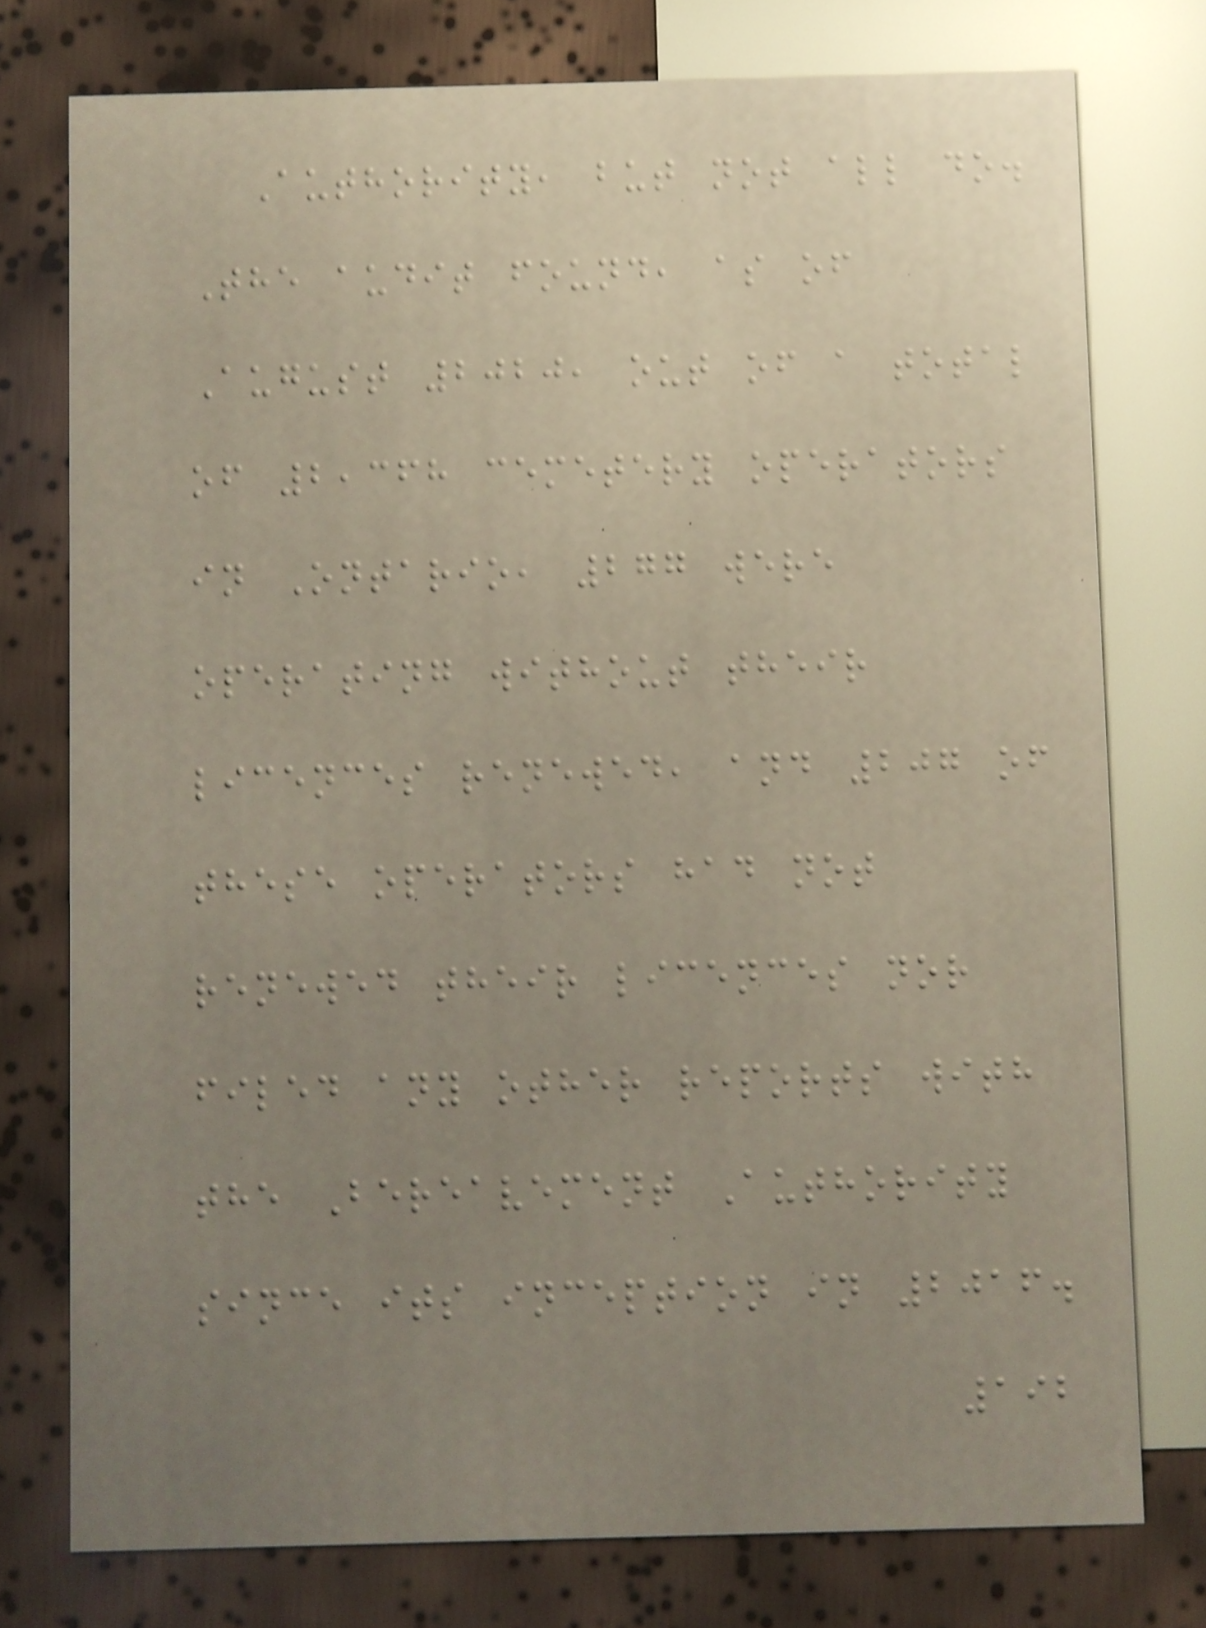Authority, but not all do.
The audit found, as of
August 2020, out of a total
of 2,368 cemetery operators
in Ontario, 277 were
operating without their
licences renewed, and 207 of
these operators had not
renewed their licences nor
filed any other reports with
the Bereavement Authority
since its inception in 2016.
192
